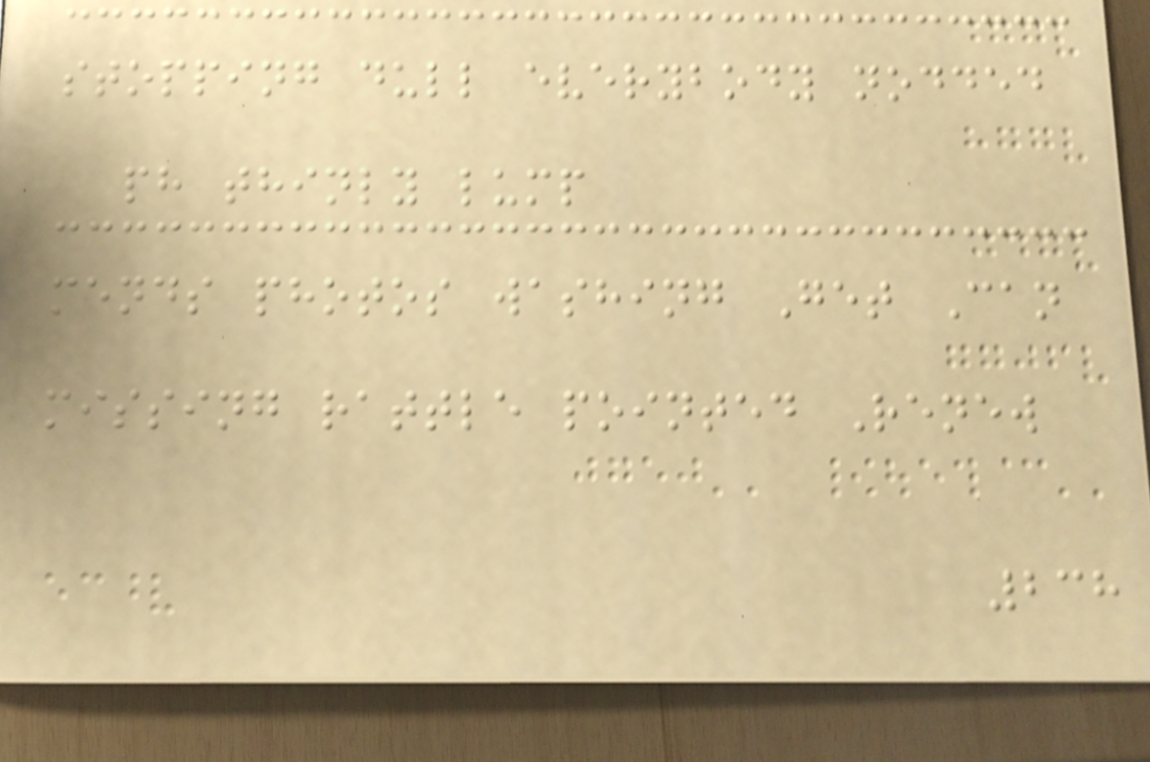stopping dull everybody nodded
ph thinly lump
mends photos washing Get Can
missing rattle pointed Renew
238
